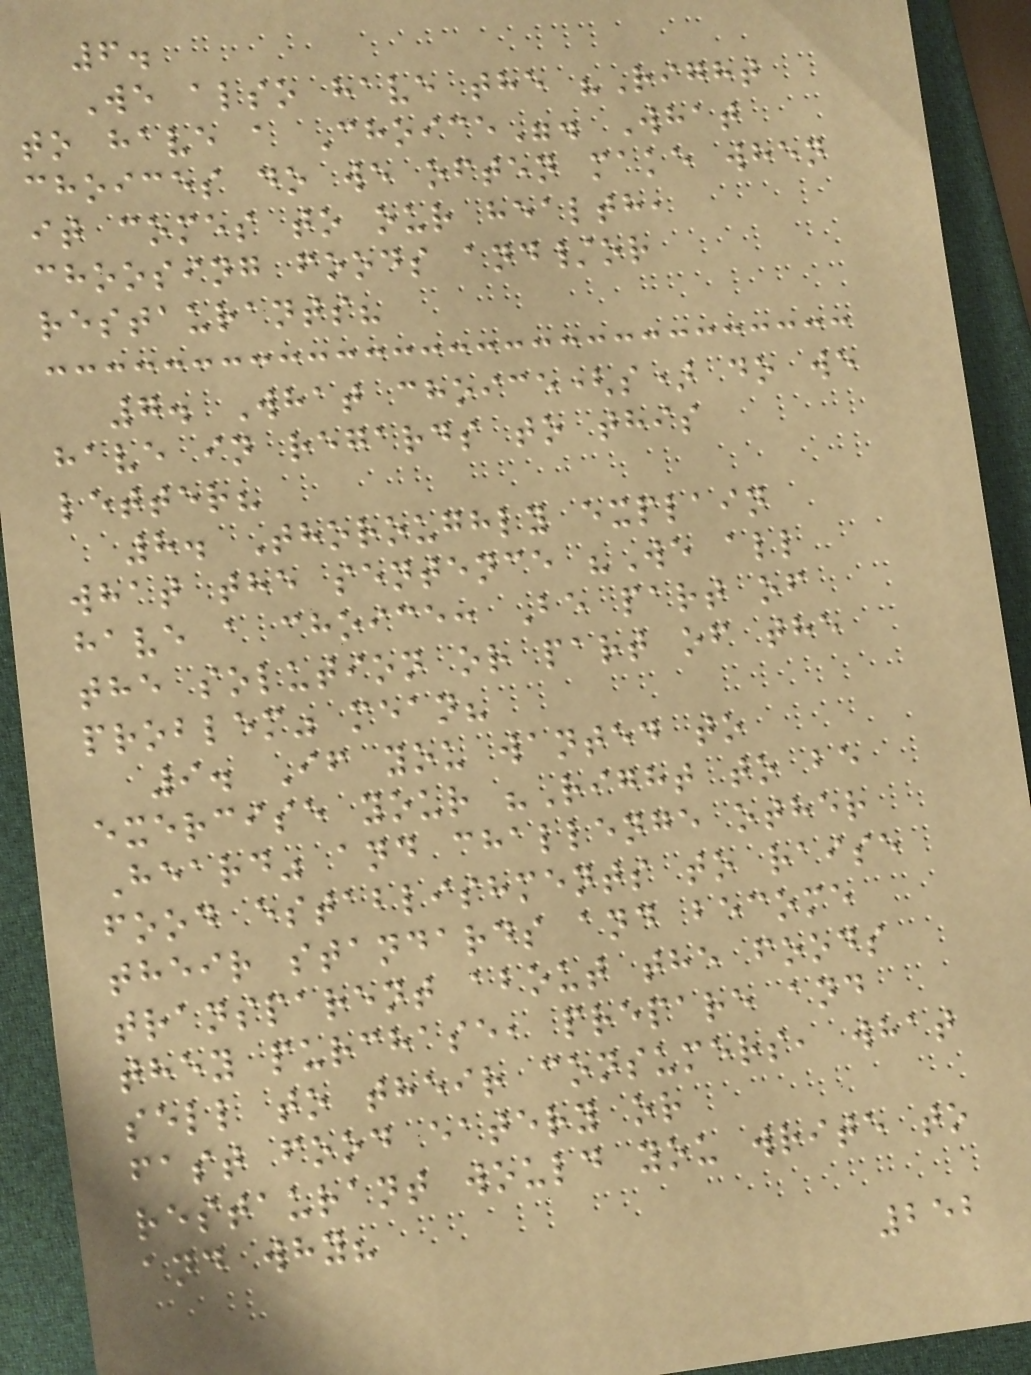6.
We also have the "Right
to have a Choice". What
choices do we often make when
it comes to our health,
choosing foods and/or
restaurants?
7. What choice(s) do we
have in regards to this
letter?
8. Thoroughly explain
what the sentence "We all
have a choice: Be part of
the solution or part of the
problem" mean?
9. If you wanted to
exercise your "Right to be
Heard" and challenge other
food establishments to raise
their standards and become
transparent about the foods
they purchase, prepare and
sell to their consumers, what
fast food eatery or
restaurant would you write to
and why?
252
